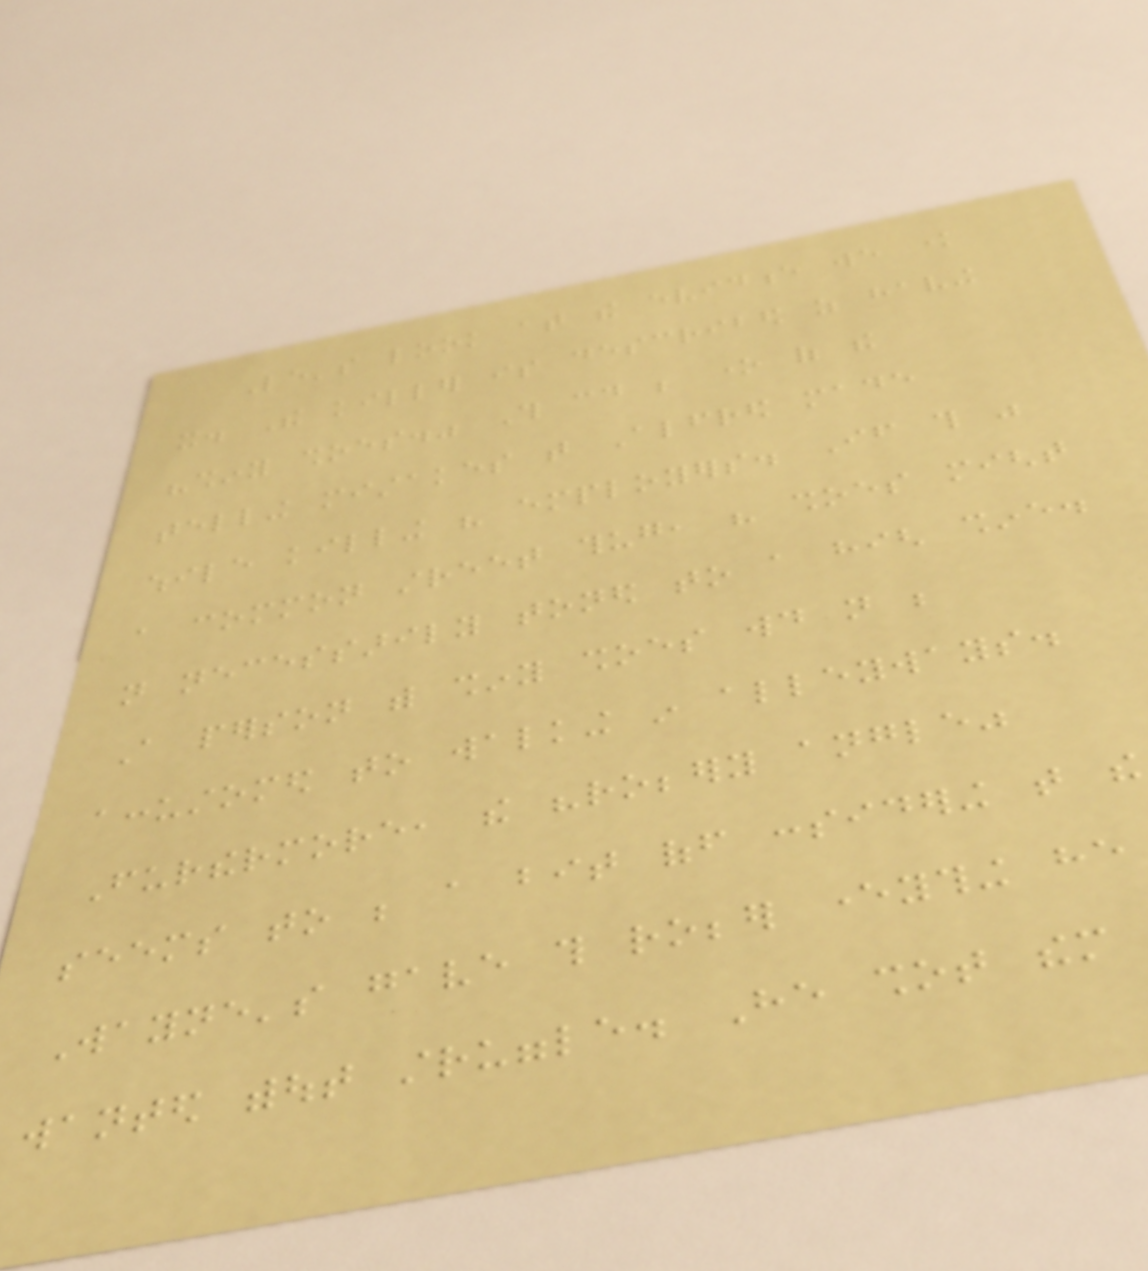Le's look at the evidence we know
it. The killer is described as having
"shiny shoes." This could be one of the
telling mistakes that Alfred made
while killing his employers. If this was
a common street thug, his shoes might
not necessarily toned to a high shine.
A person with shiny shoes would not be
accustomed to walking in alleyways.
Furthermore, the "robbery angle"
seems to be a bit off considering that the
Wayne's gave this robber everything he
wanted without struggle. He shot them
